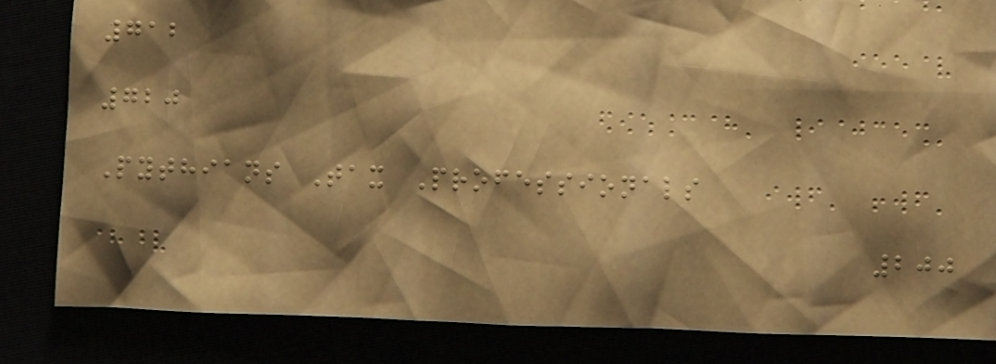712
720
Pythians Tax Professionals
200
